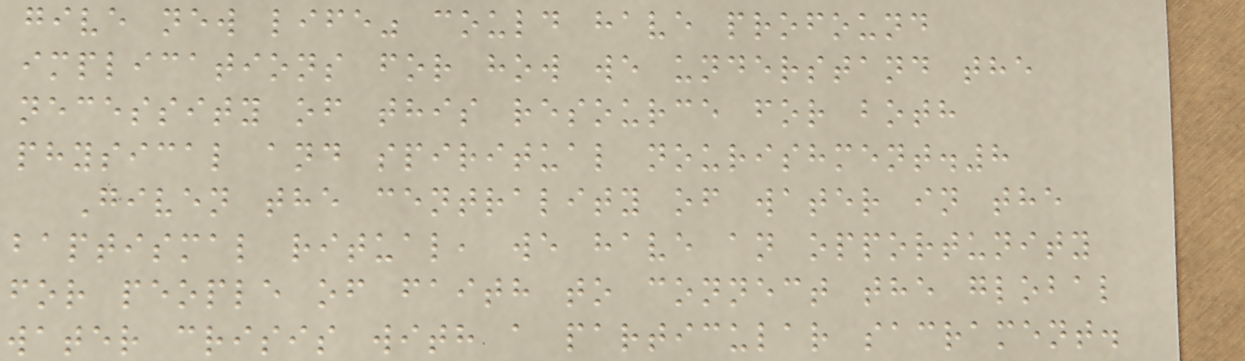give new life" could have profound
implications for how we understand the
necessity of this resource for both
physical and spiritual nourishment.8
Given the centrality of water in the
baptismal ritual, we have an opportunity
for people of faith to connect the global
water crisis with a particular sacrament.
